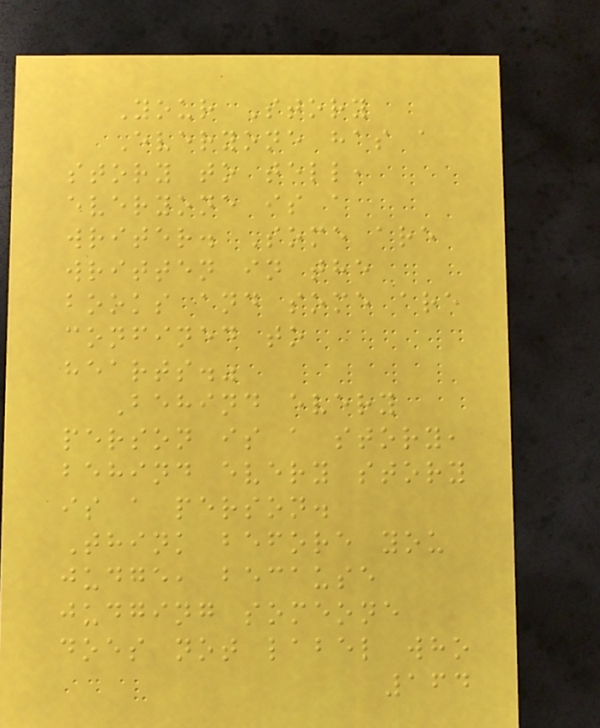Your Story
Everyone has a
story to tell,
everyone is a
writer. Some are
written in the
books and some are
confined to
hearts."
Behind every
person is a story,
behind every story
is a person.
Think before you
judge, because
judging someone
does not label who
164
